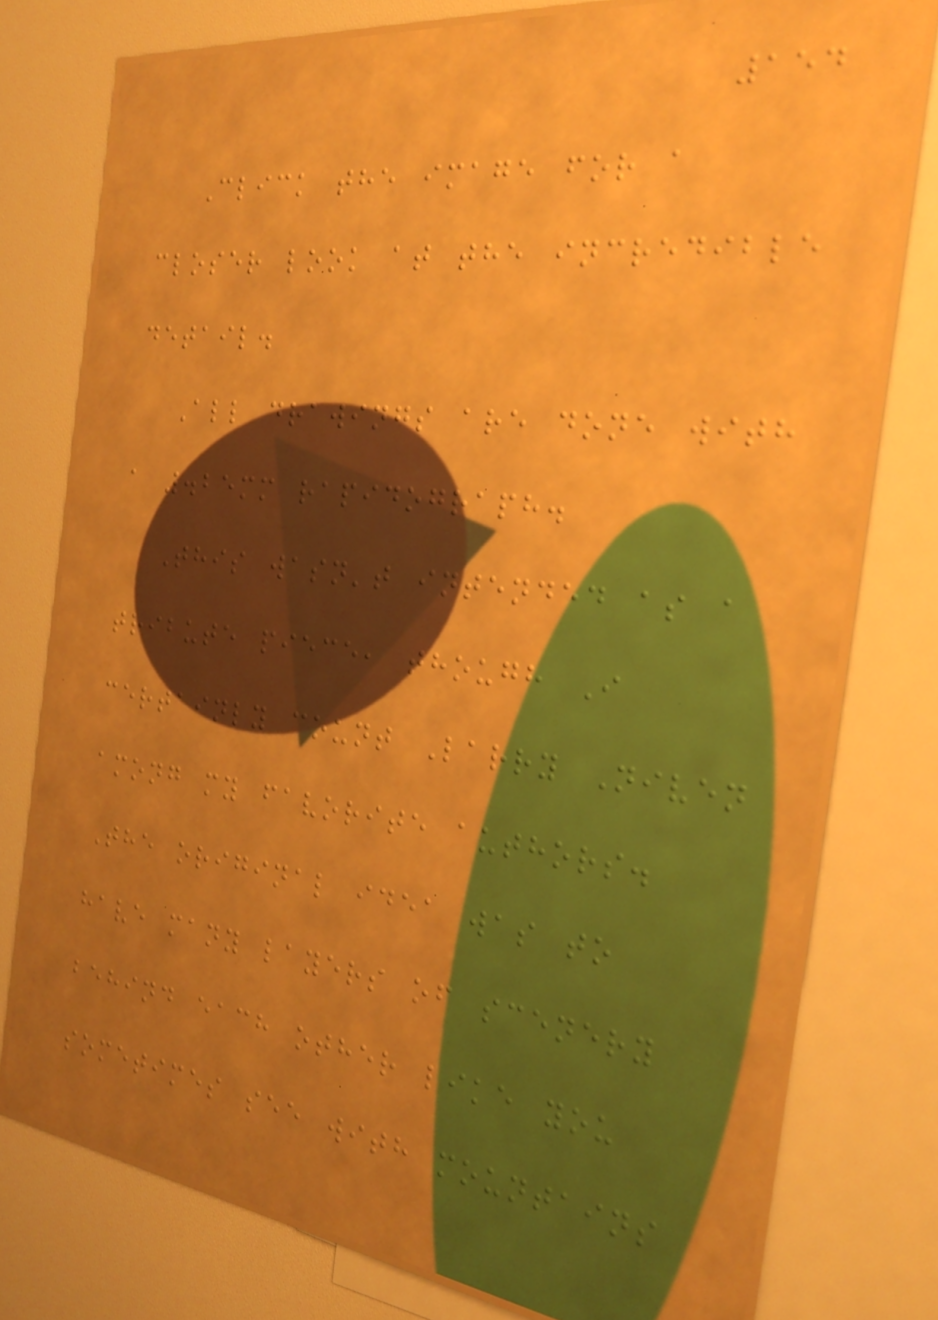154
Click the image for a
closer look at the incredible
detail.
All drawings are done with
a .25mm rapidograph.
This wasn't intended as a
tribute piece, though I
certainly count Larry Niven
among my favorite authors.
The original idea was to
have many layers of scenery
behind each other like you
sometimes see with mountains
